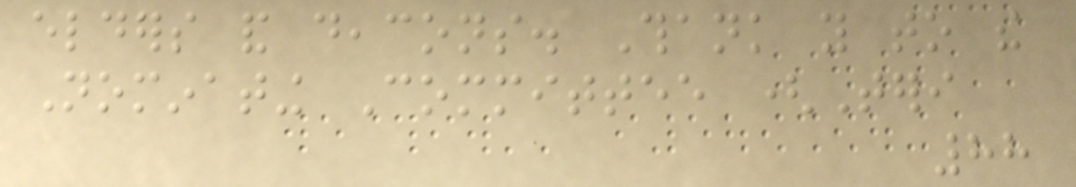elders and deacons. Thank you to the
Nominating Committee (Teri
88
